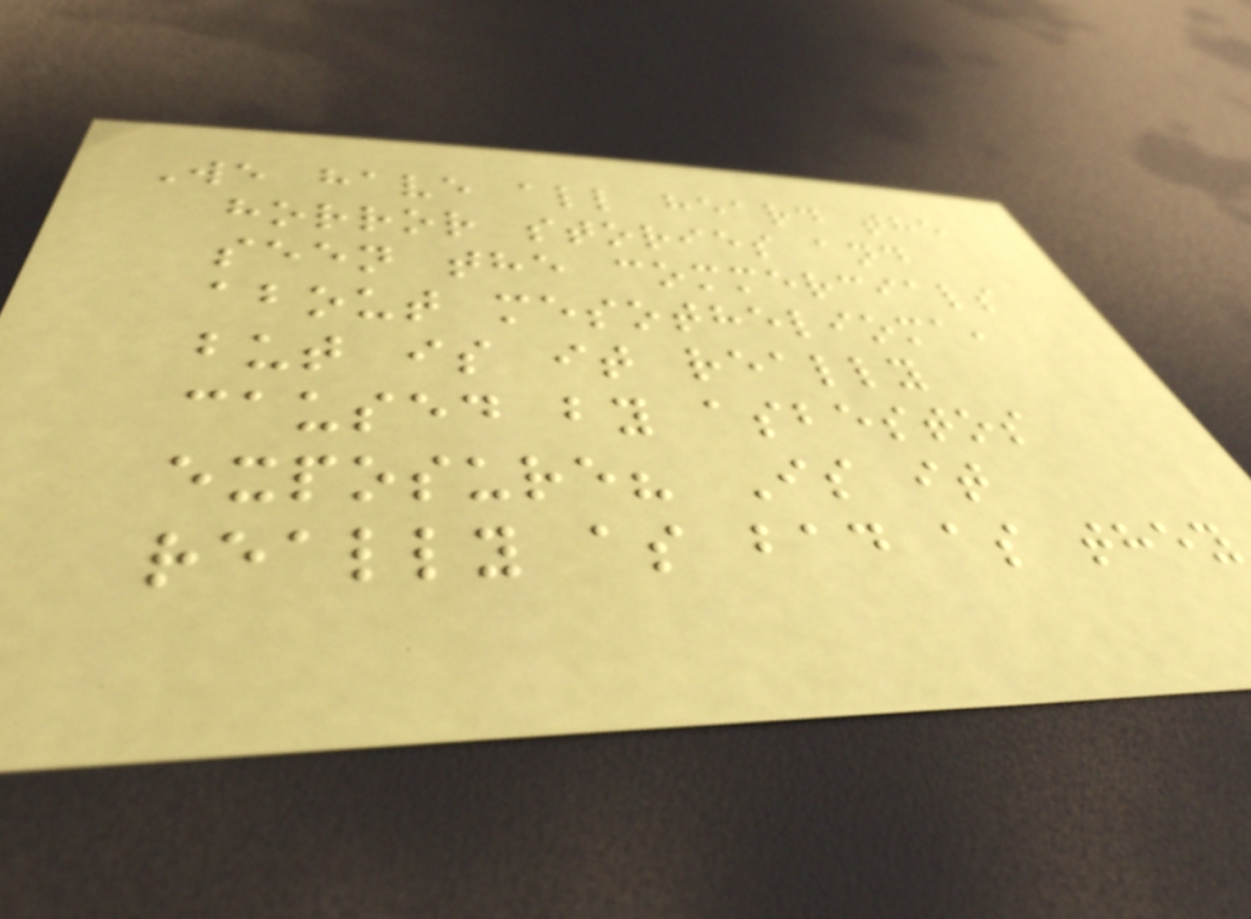We have all heard the
horror stories and
seen the commercials
about mesothelioma,
but is it really
caused by asbestos
exposure? Is it
really as bad as they
